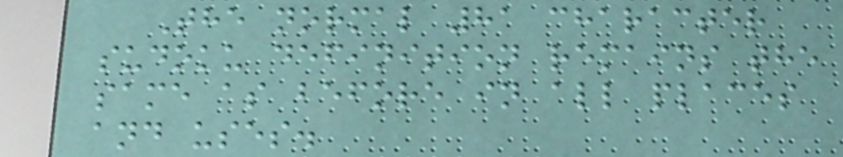The normal 81 character
sudoku definition remains the
same as before in all places
and uses.
